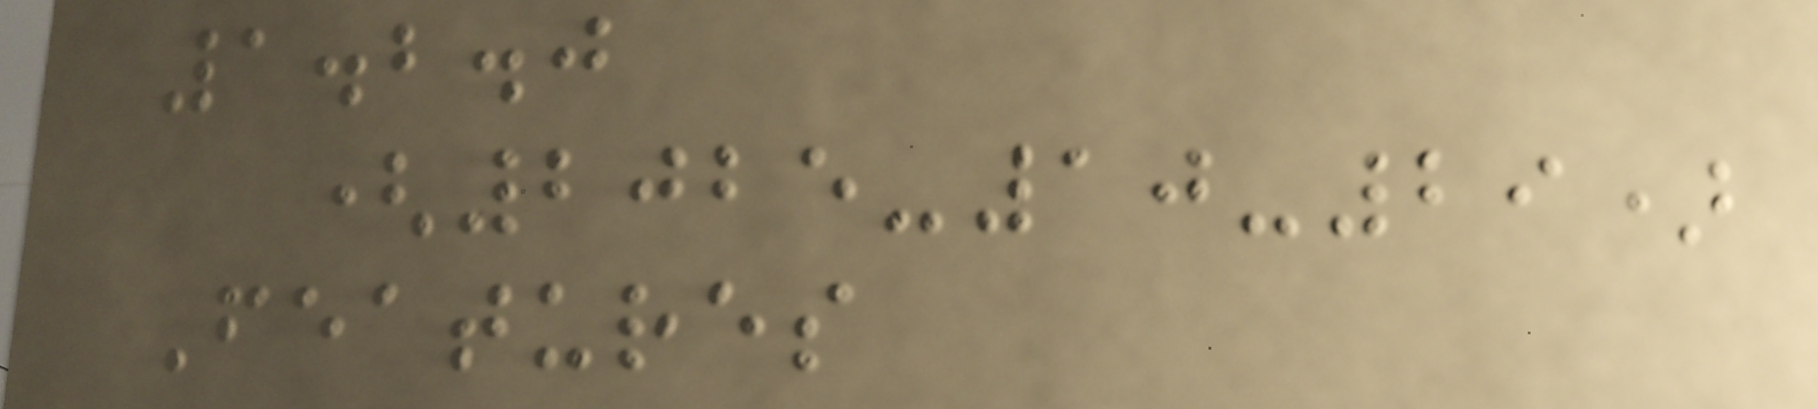1.2.0
(2025-10-29)
Features
